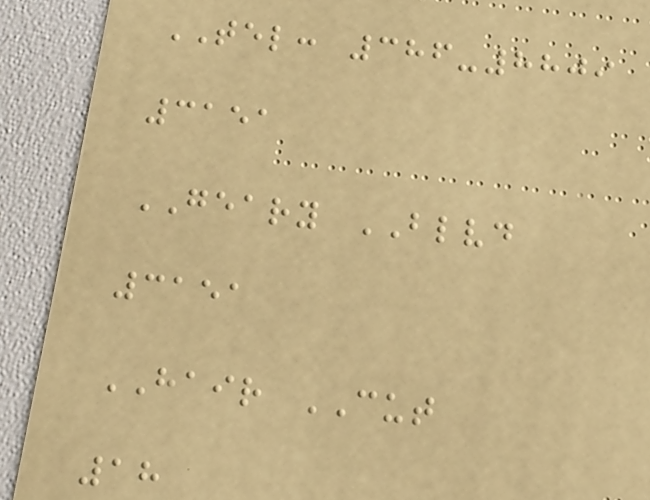TEL: 386-8809
3151
GEARY BLVD
3151
HAIR CUT
18
